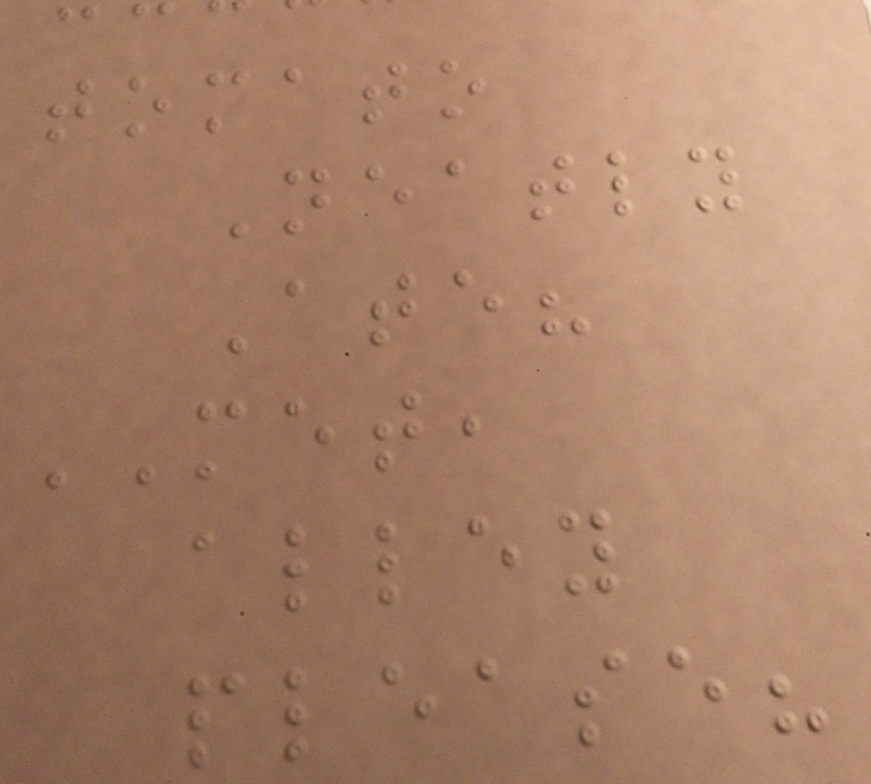tomato
Neatly
Ate?
MET,
alley
please?
